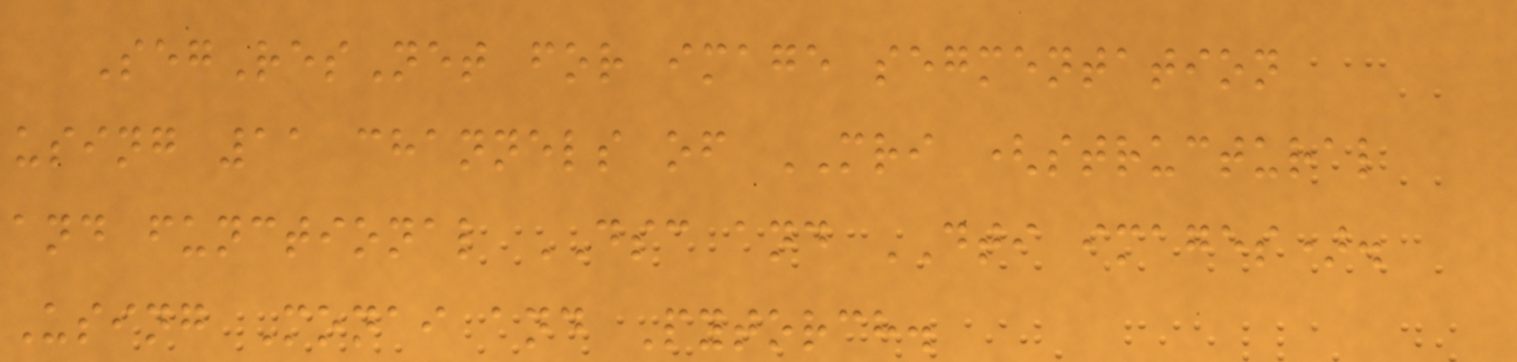SegResNet for image segmentation
using 11 channels of MRI (structural
and functional DSC and DTI images).
Using Monai and Pytorch.
